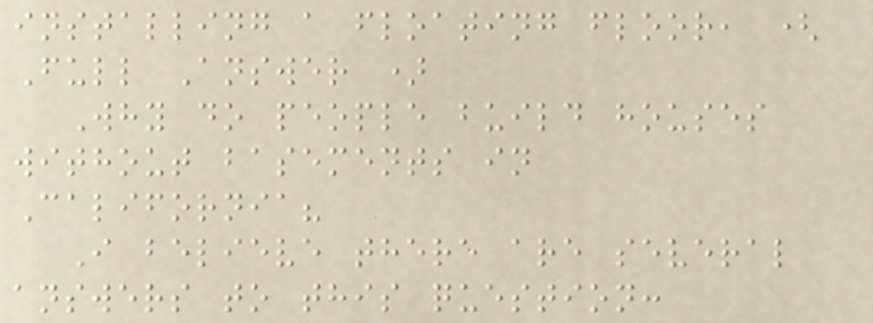installing a floating floor, (
Full Answer )
Why do people build houses
without basements in
California?
I believe there are several
answers to this question:
